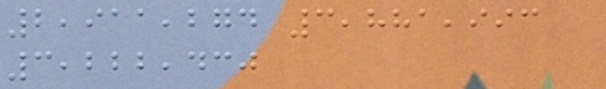2,911,274 3,881,993
3,222,430
